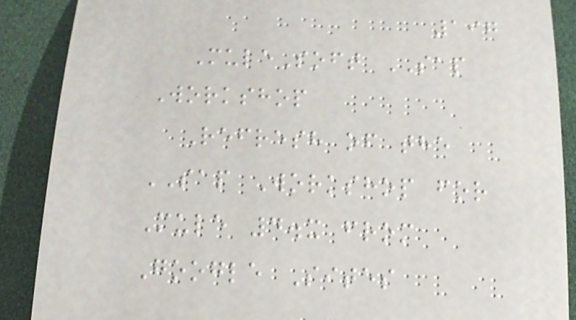197
MuleSoft SAP
Workshop
Refresh of the
SAP Workshop for
Mule 4.x from
Google Sites
